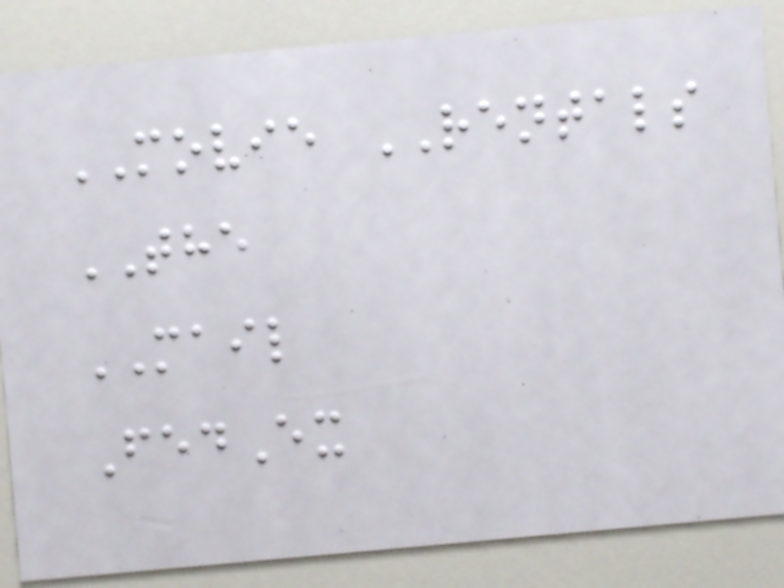MOVIE RENTALS
THE
MAIL
FedEx
